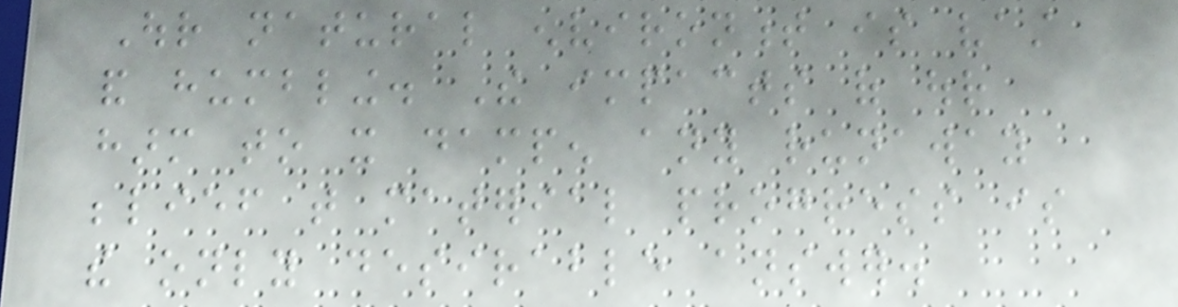Our natural environment is vast
and humbling. The impacts of our
harm to it dampen any runaway
belief that material progress is
the only desirable answer.
